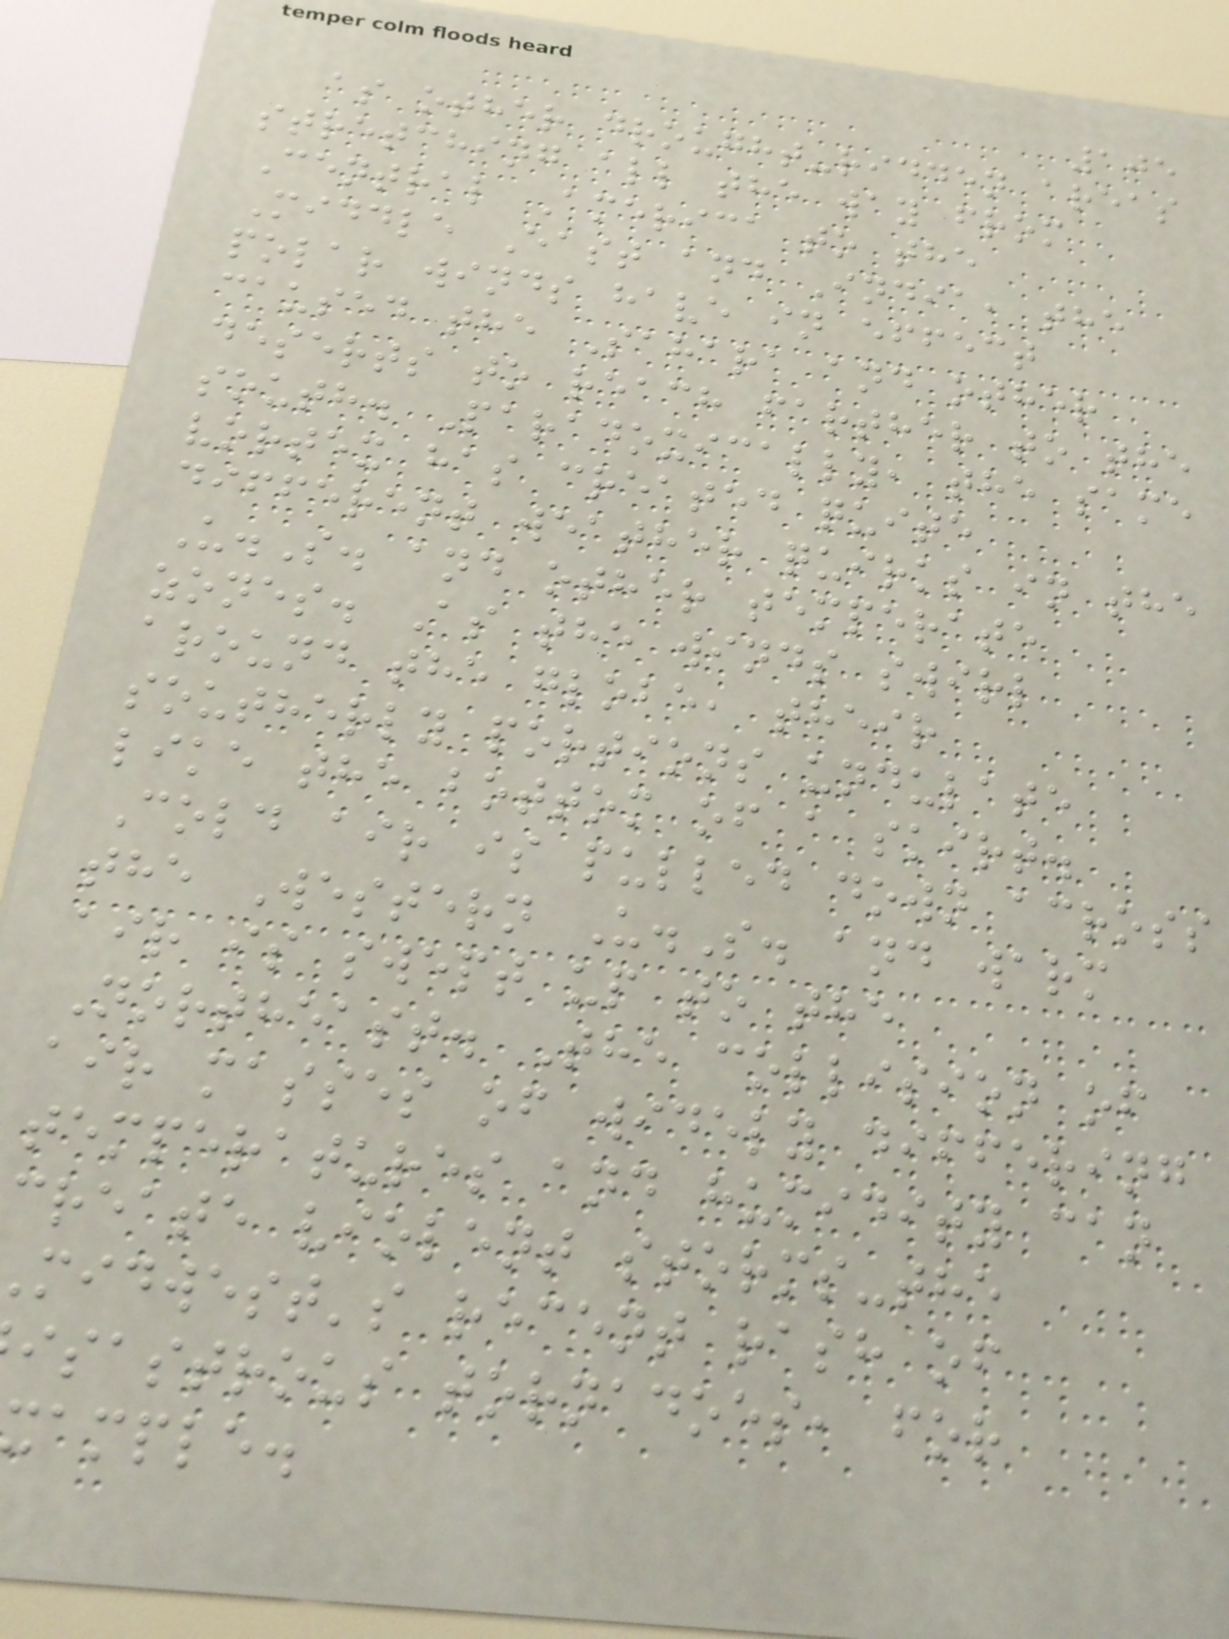105
as other drought-ridden areas
stretching all the way from
Central America to the
Middle East and India, the
polar winds have in effect
caused the Sahara and other
deserts to reach farther to the
south. Paradoxically, the same
vortex has created quite
different weather quirks in the
U.S. and other temperate
zones. As the winds swirl
around the globe, their
southerly portions undulate
like the bottom of a skirt.
Cold air is pulled down across
the Western U.S. and warm
air is swept up to the
Northeast. The collision of
air masses of widely differing
temperatures and humidity can
create violent storms-the
midwest's recent rash of
isastrous tornadoes, for
ample.
